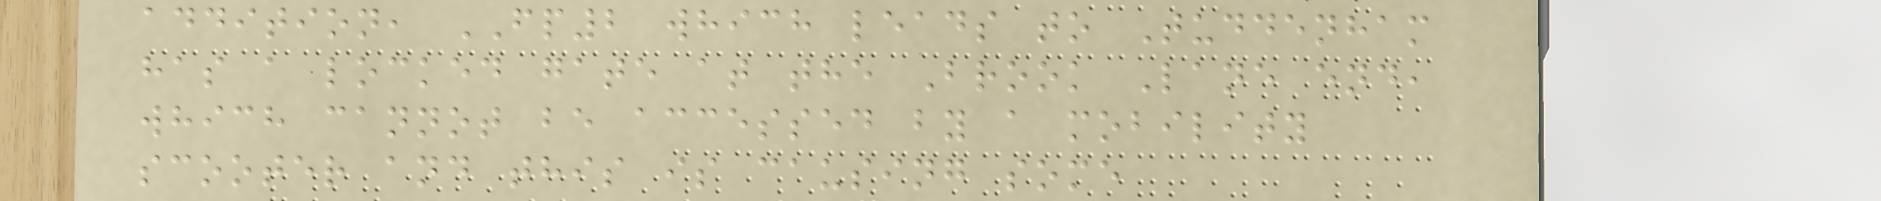addition, FP2 which leads to Tuddenham
has a locked gate at the Brook Lane end,
which cannot be accessed by a mobility
scooter and this is causing some
